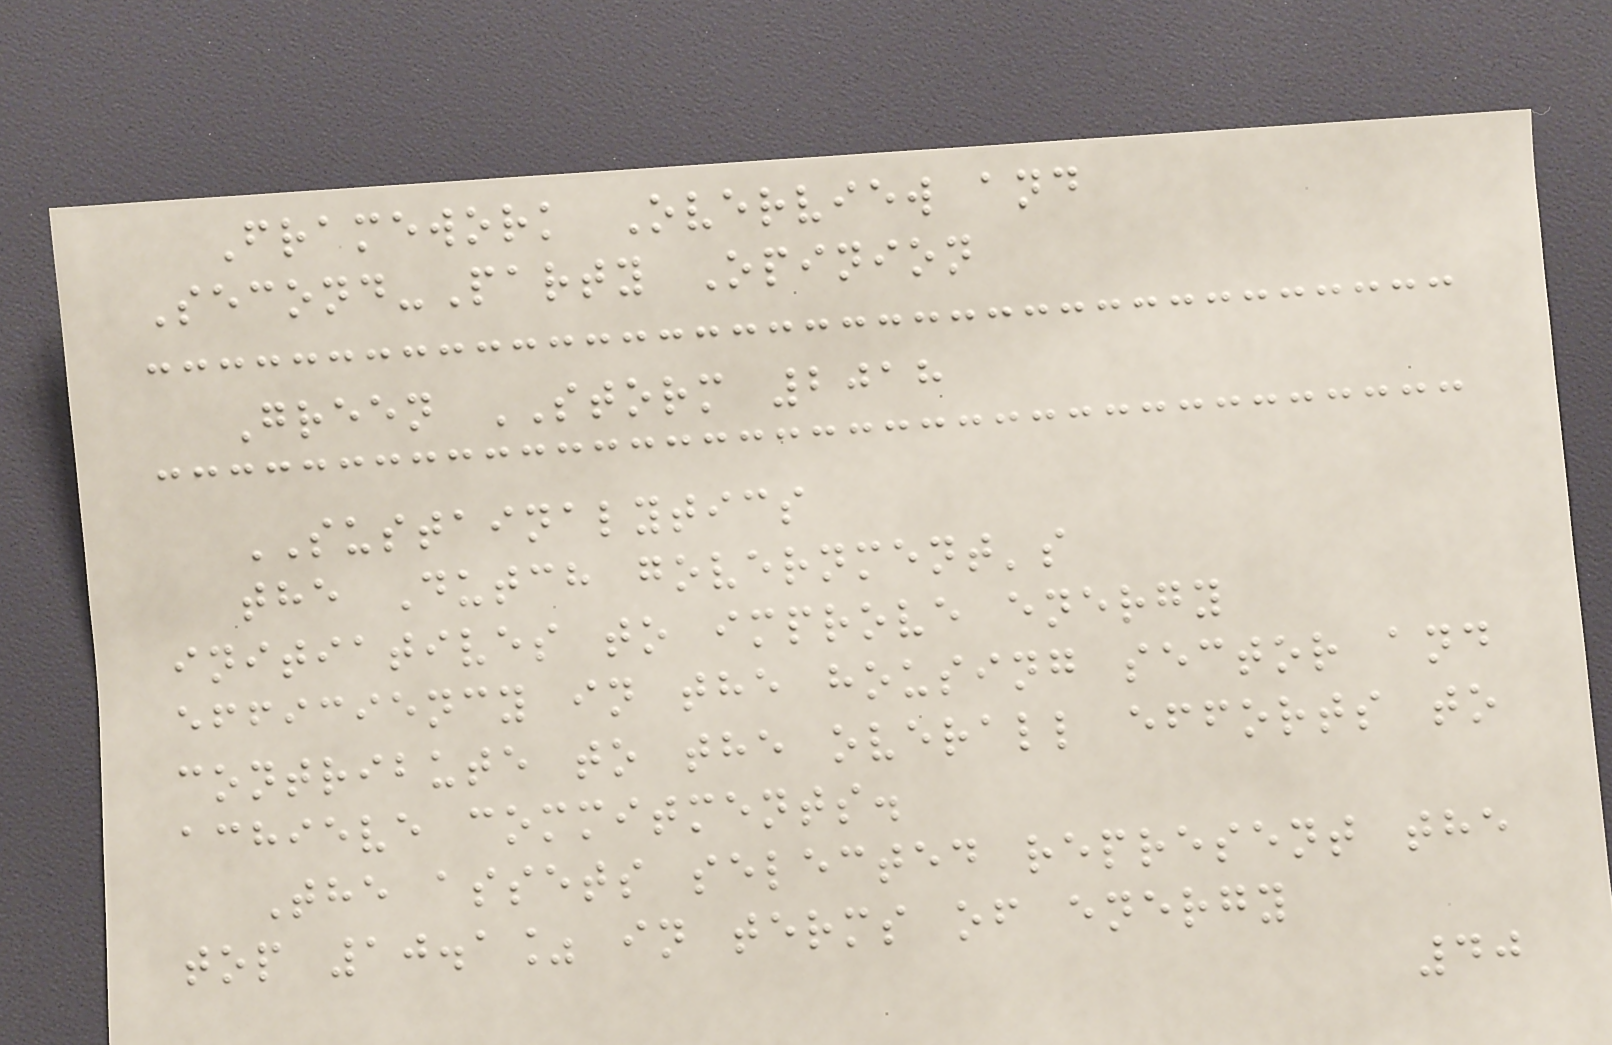Framework Overview and
Second-Party Opinion
Green STORM 2018
SUSTAINALYTICS
the Dutch government's
initiatives to improve energy
efficiency in the housing sector and
contribute to the overall efforts to
achieve commitments.
The assets selected represent the
top 10.1% in terms of energy
40
